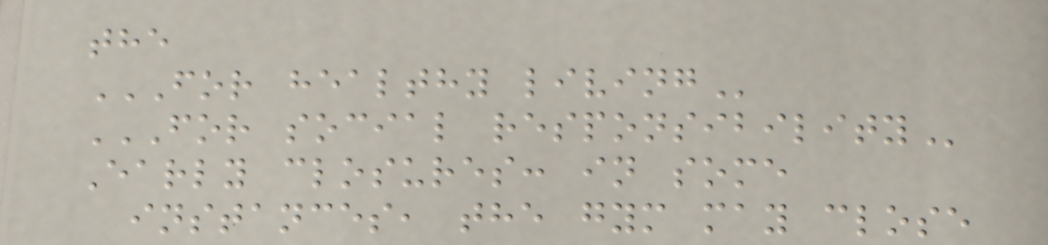the
FOR HEALTHY LIVING
FOR SOCIAL RESPONSIBILITY
Early closures: in some
instances, the gym may close
